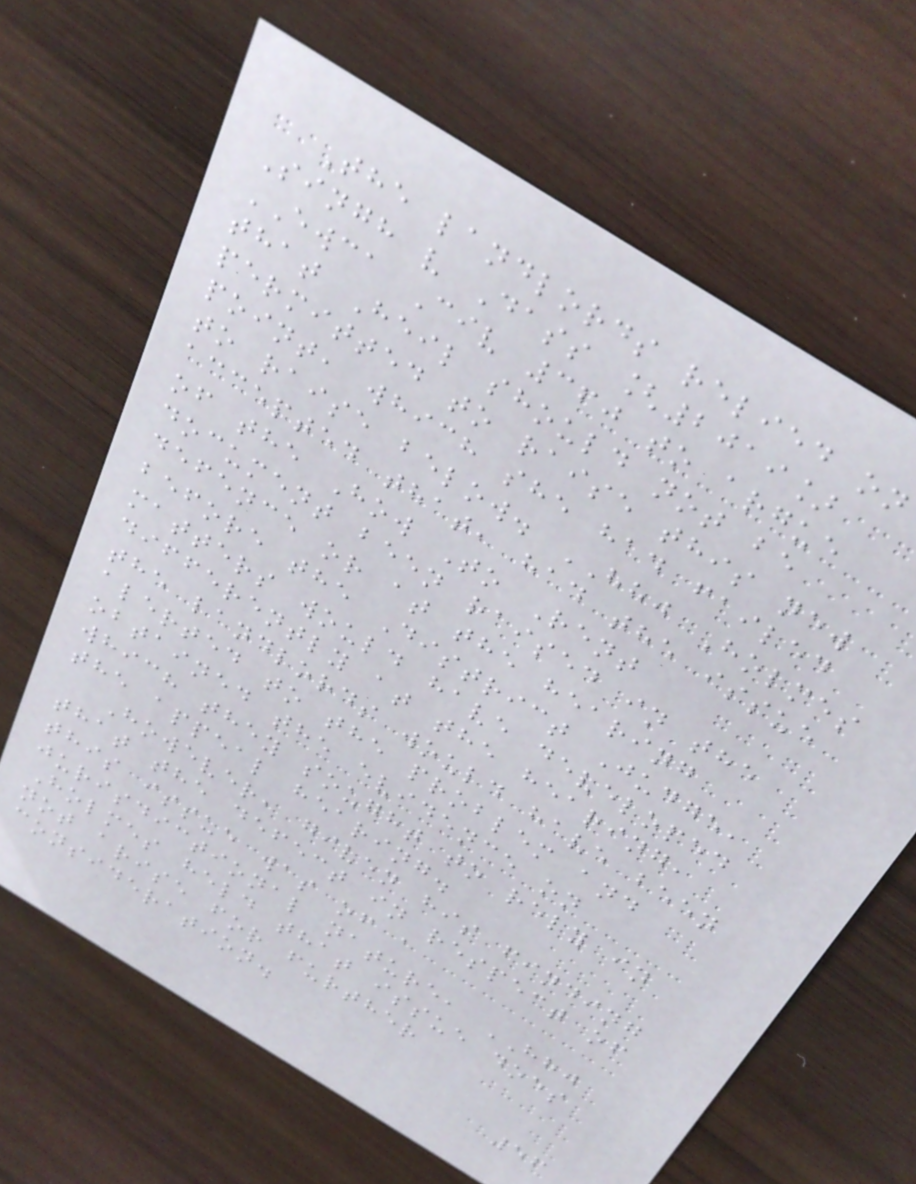The landlords relied on
Singh v Dass [2019]
EWCA Civ 360 to argue
that Heil should not be
permitted to raise this new
point, which she had failed
to raise below. HHJ Holmes
accepted that, had the issue
of the How To Rent
document been raised in the
defence or at the hearing
before the District Judge,
matters would have developed
differently at the hearing,
the landlords would have been
alerted to the problem and
obtained the evidence on
which they sought to rely in
the appeal hearing.
However, given his finding
that the defect in respect of
this issue was of a
jurisdictional nature, HHJ
Holmes held that issue does
not arise for further
consideration.
56
